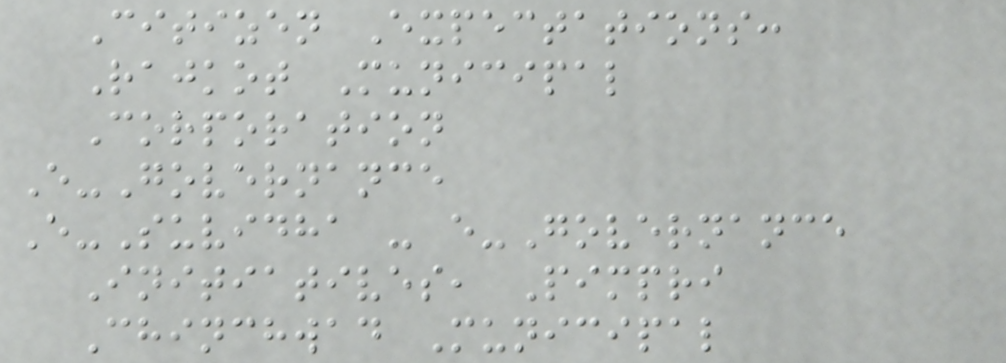Citizen Expectations:
Rajkot Municipal
Corporation
E-Governance
E-Suvidha - e-Governance
Initiatives, Pimpri
Chinchwad Municipal
